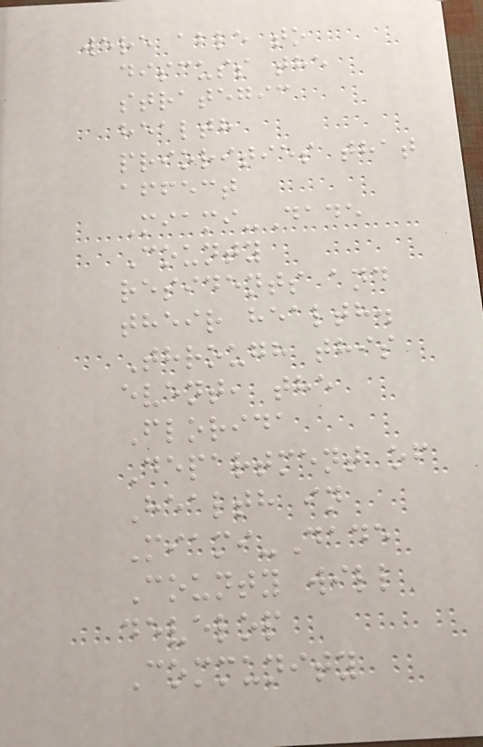were able to
discuss the
strategic
health
priorities that
affect
Miami-Dade
County
residents and
their health.
Through this
event, the
Florida
Department of
Health in
Miami-Dade
County will
develop
Community
